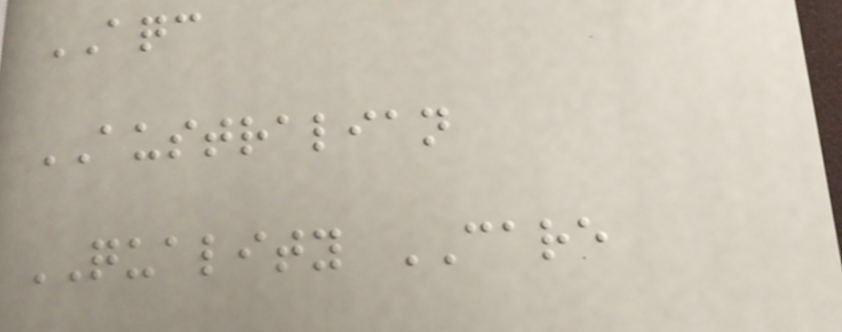AQC
AUSTRALIAN
QUALITY CARE
